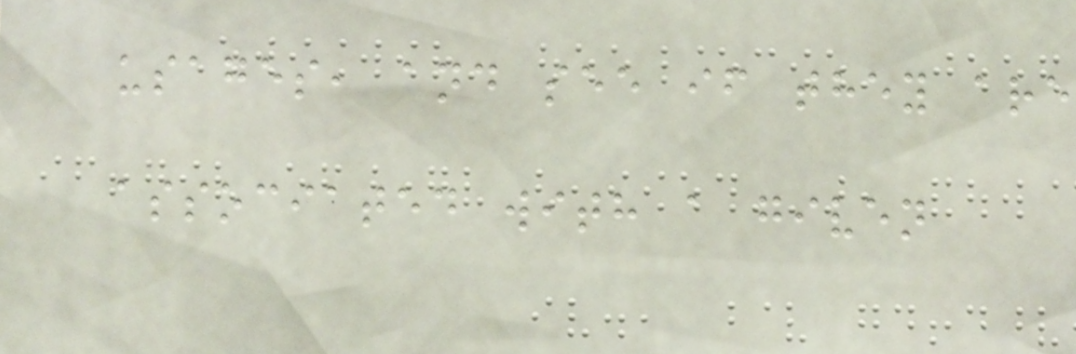usages, and see if they are
associated with a given
